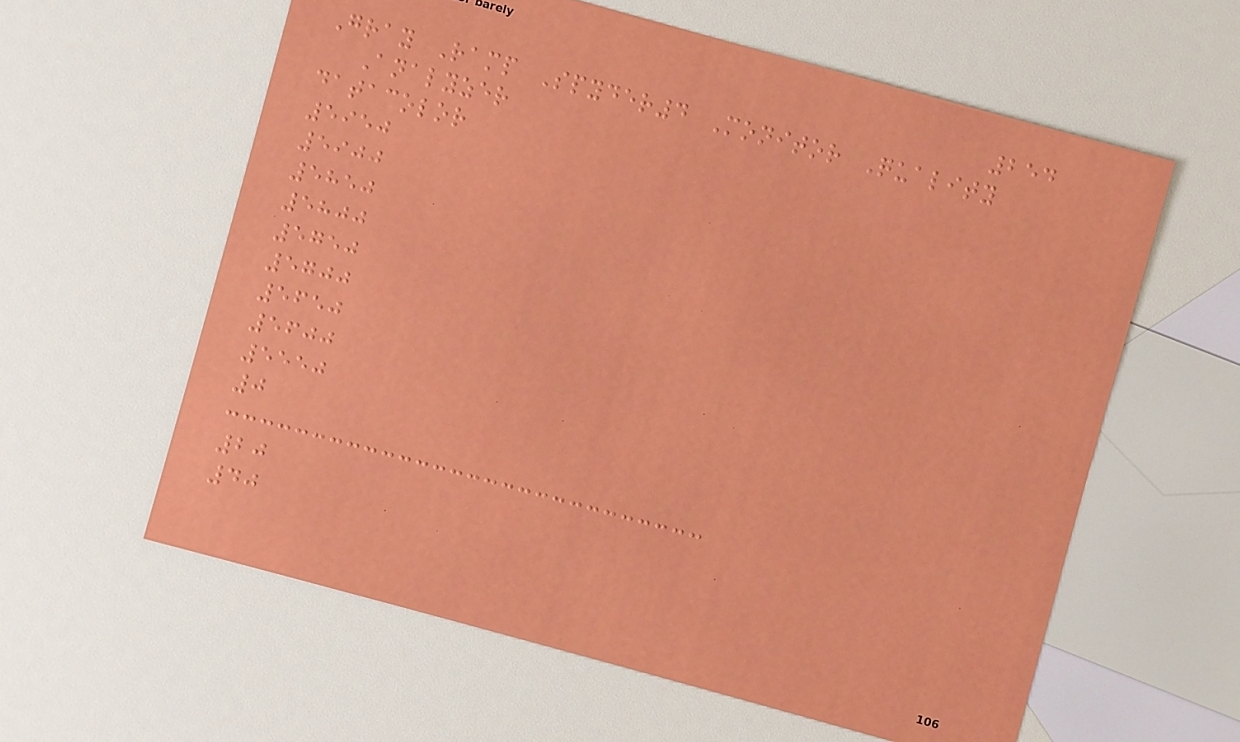254
Gray Ramp Spyder4 Monitor Quality
Analyzer
datacolor
5950
5900
5850
5800
5750
5700
5650
5600
5550
0
20
40
